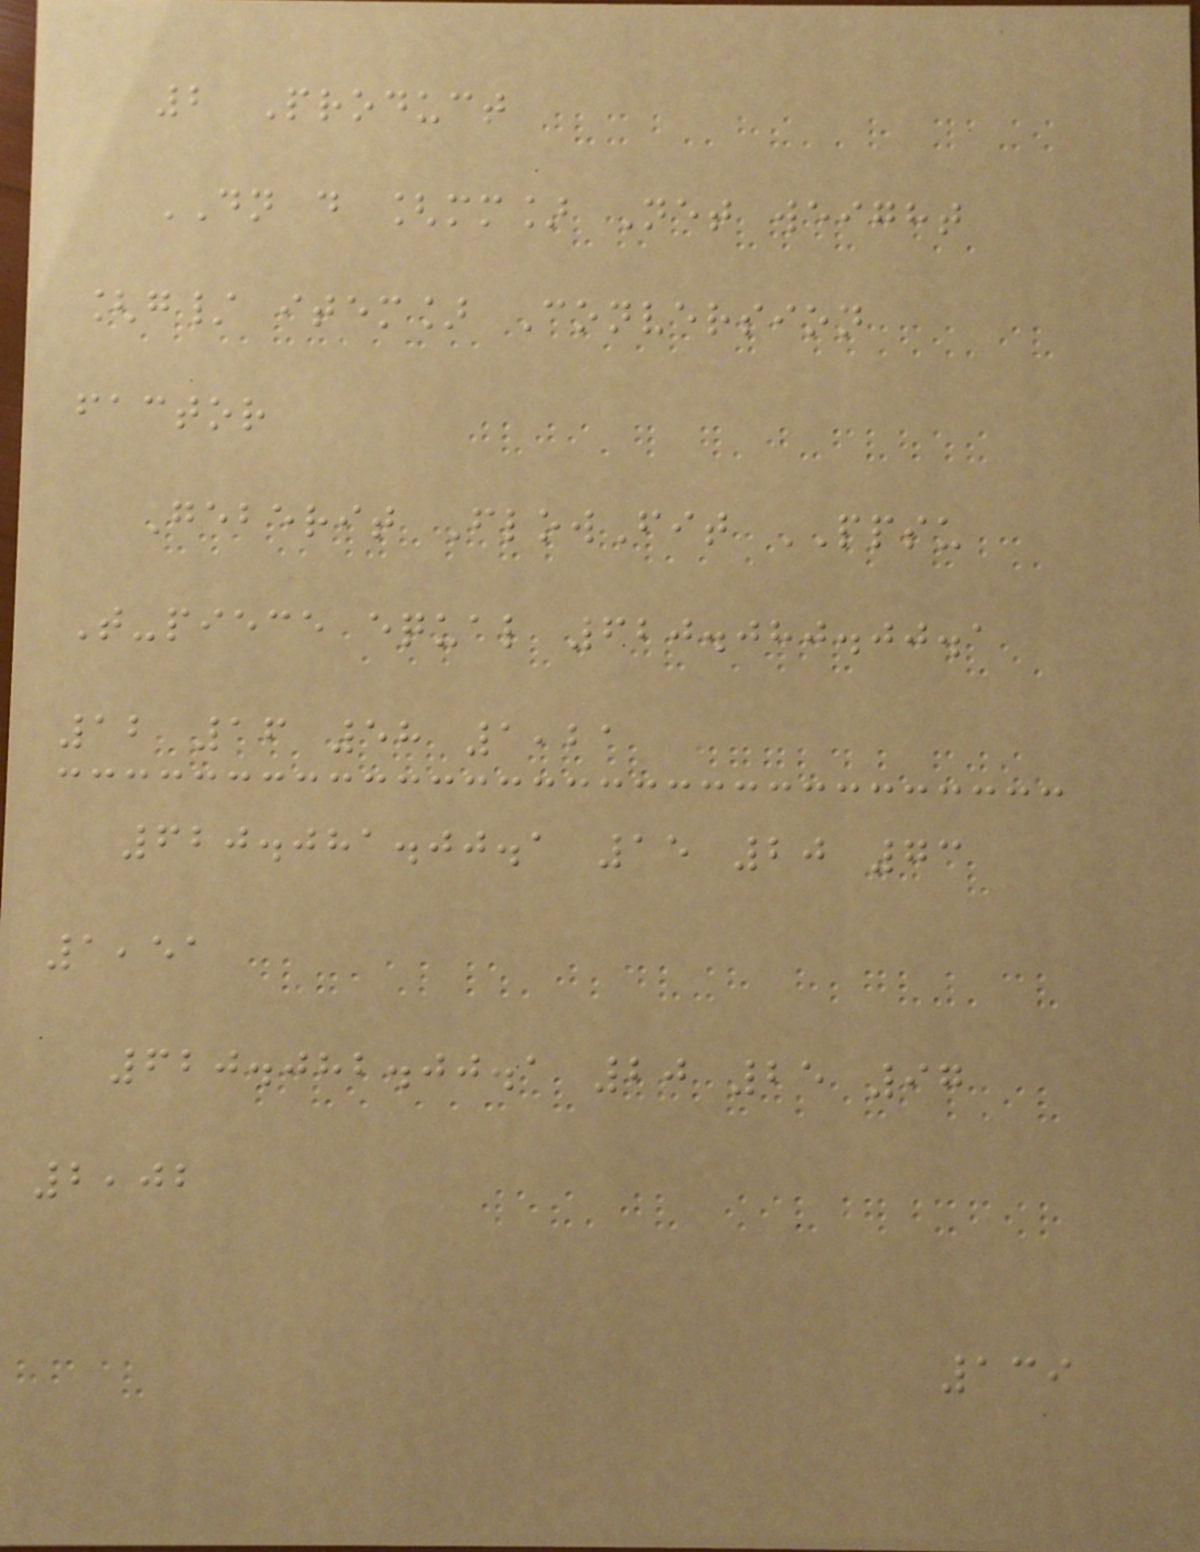2 Product
DN d [mm] Net weight
[g/ item] Conversion
factor
Geberit FlowFit PPSU
T-piece equal 620.080.00.1
12 16 58 1,21
620.081.00.1 15 20 73
1,51
620.082.00.1 20 25 97
2,02
139
